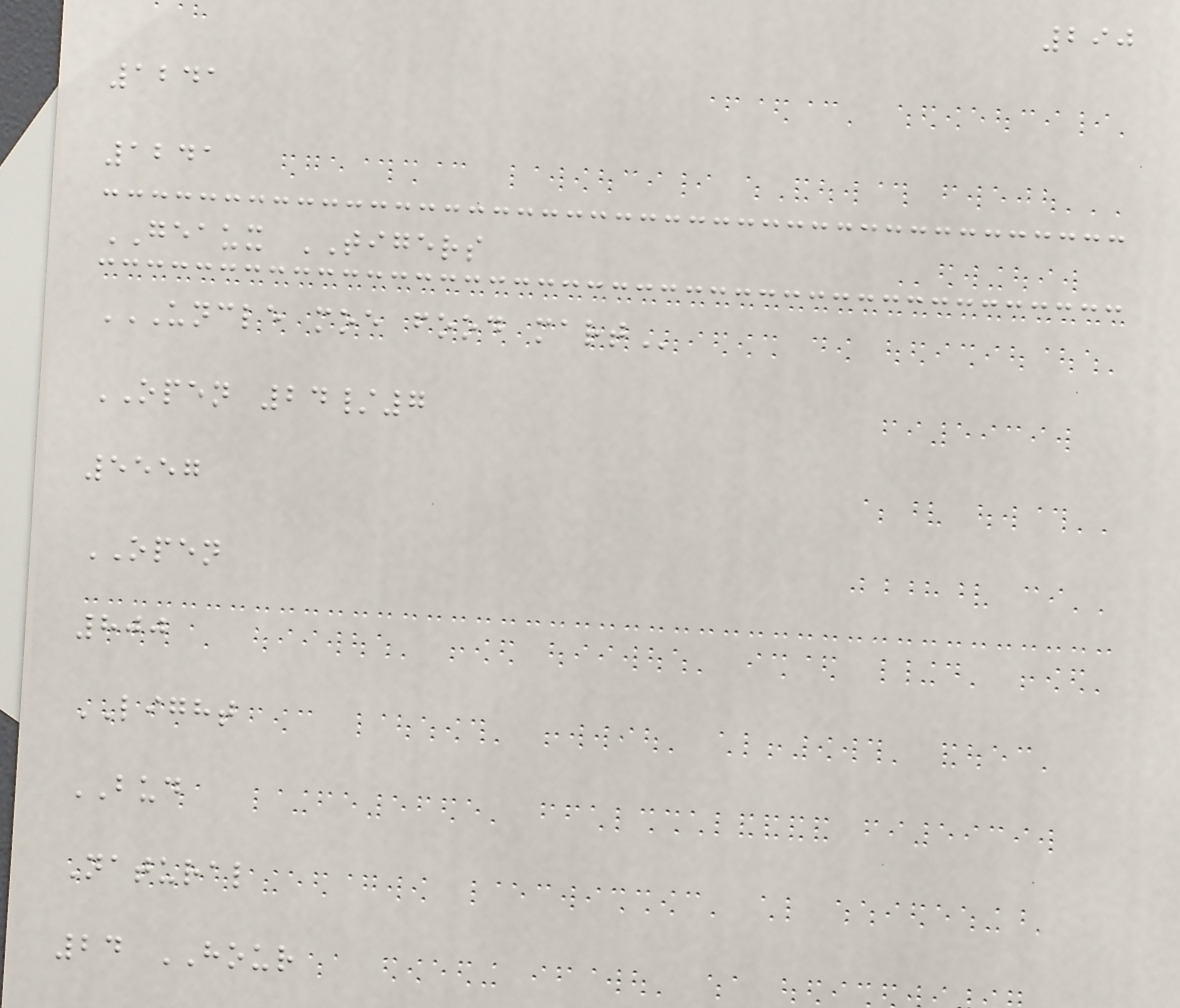290
1241
1241
GEAUX TIGERS
UNCLE MOE FOOD MART
OPEN 24/7
5557
OPEN
800
LIGHT
BUD
Natural
24 HOUR
